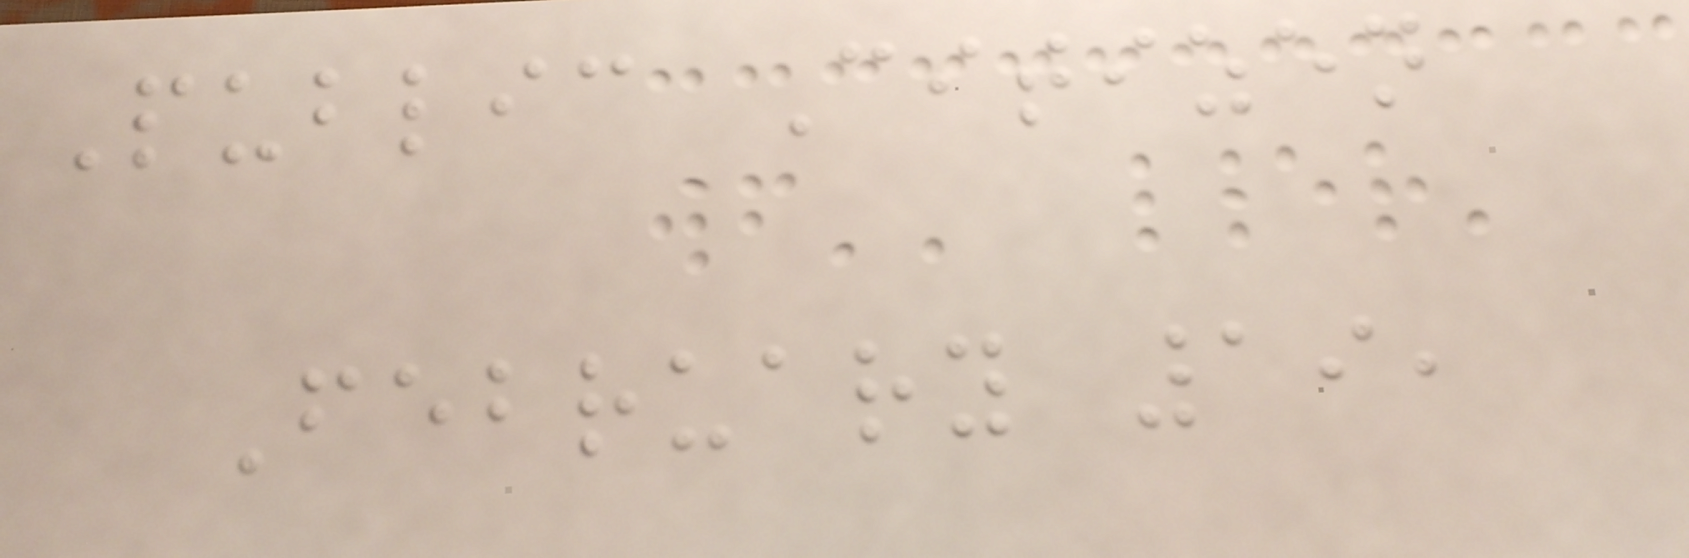Public Citizen
February 19,
